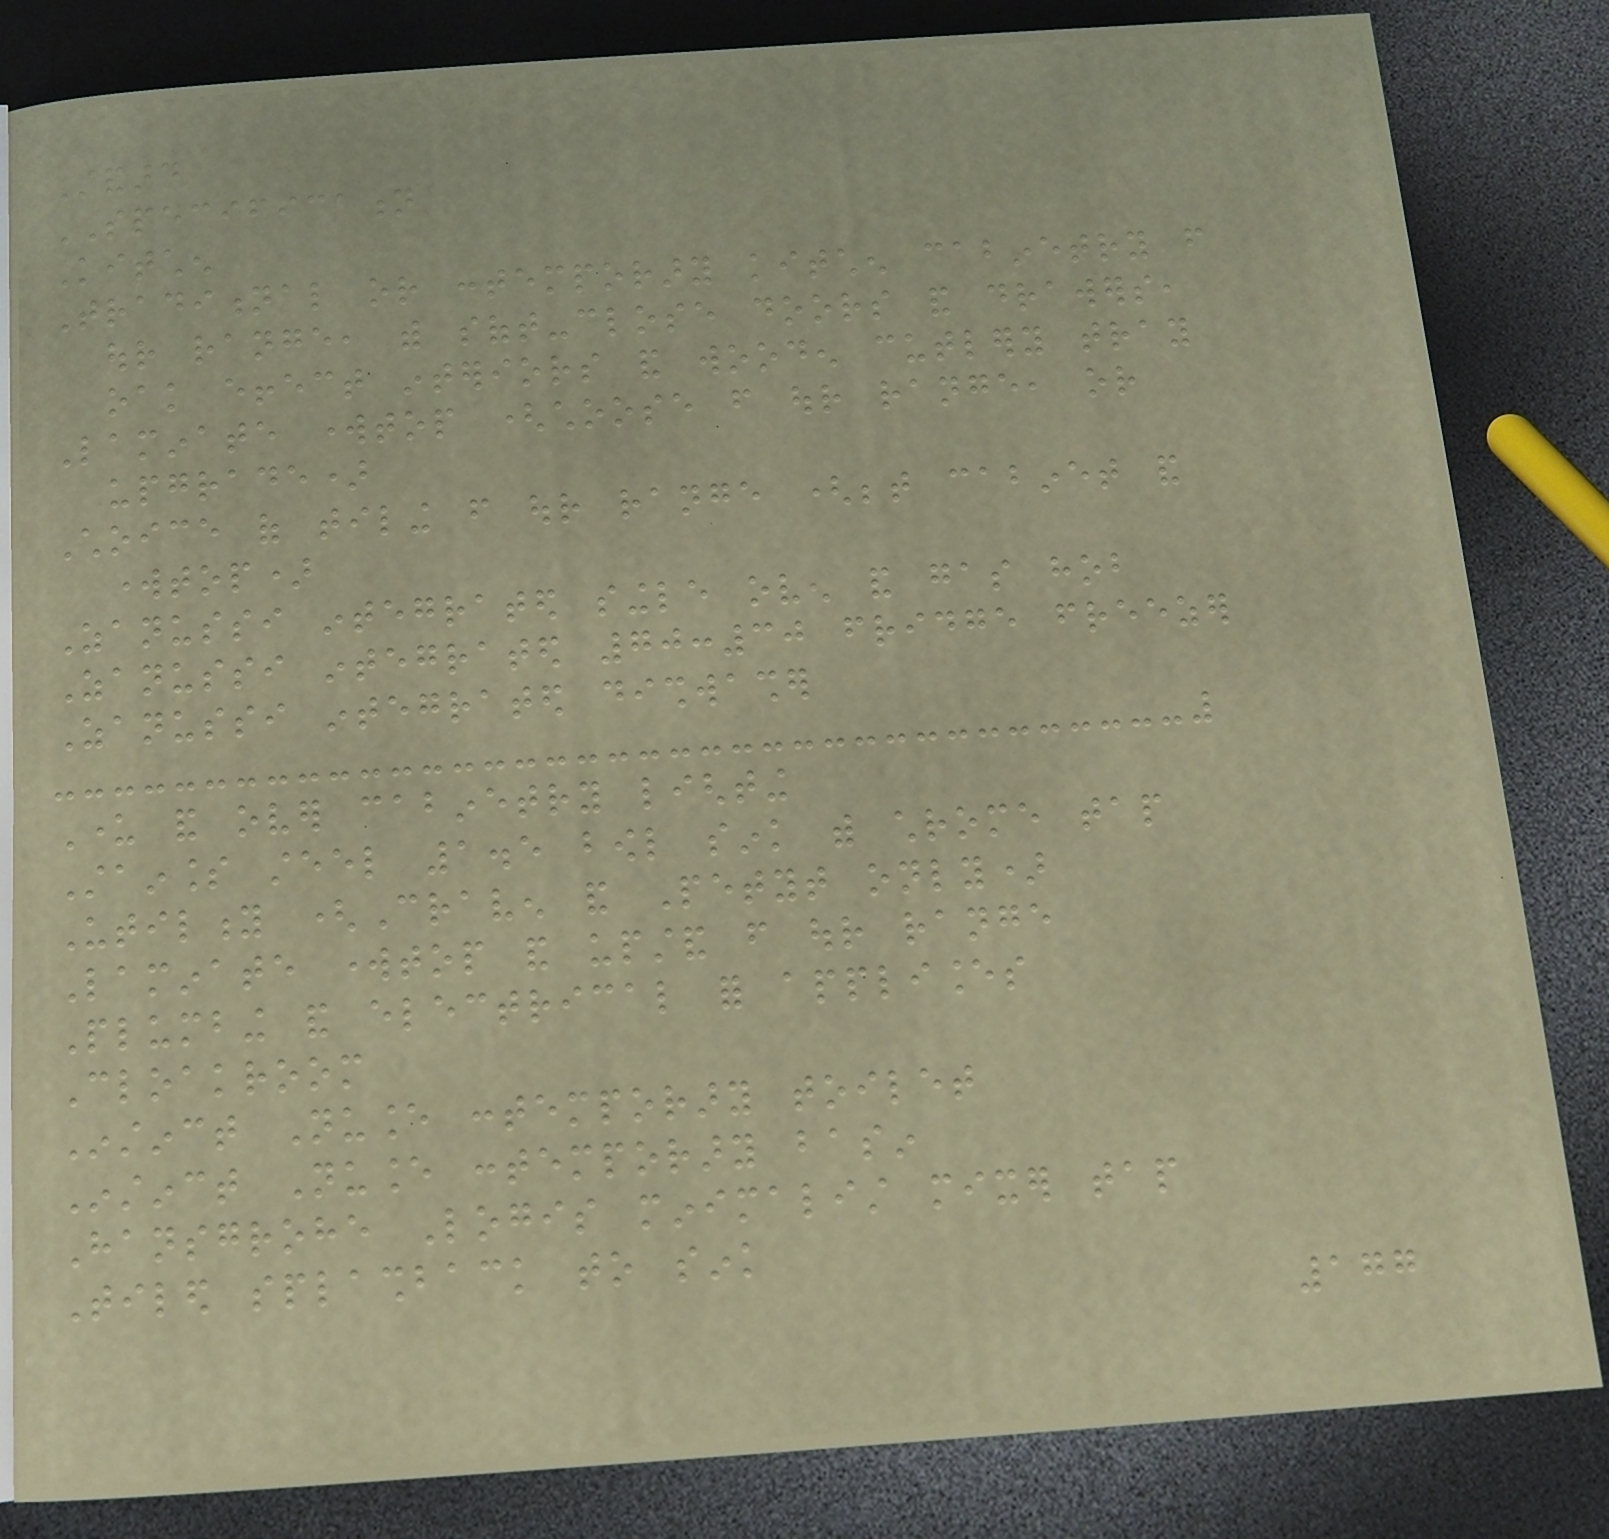Standard
SPECIFICATION
Kitchen
Traditional or contemporary kitchen cabinetry from
our range, with soft-close doors and drawers,
oak effect interiors and wooden cutlery tray
Laminate worktop (choose from our range, or
upgrade)
Choice of tiling from our range (between cabinet and
worktop)
Zanussi integrated single oven and gas hob
Zanussi integrated 70:30 fridge freezer
Zanussi integrated dishwasher
Under and over cabinetry lighting
Stainless steel 1.5 bowl sink with chrome tap
Utility (Craven and Petyt only)
Laminate worktop and upstand from our range
Plumbing and electrical for appliances
Cloakroom
Instinct Nuance contemporary toilet
Instinct Nuance contemporary basin
Hansgrohe Logis minimalist mixer tap
Tiled splashback to sink
177
